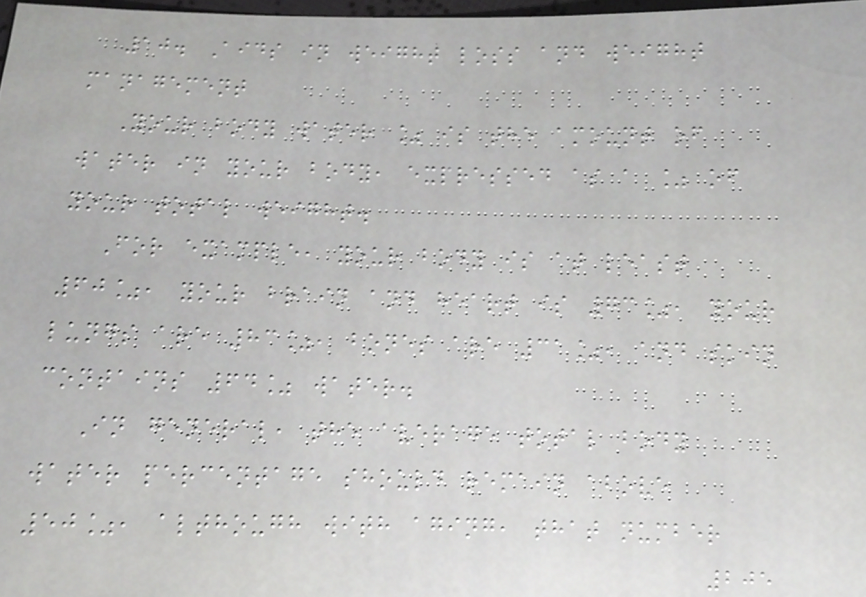10. Aids in weight loss and weight
management
Your body water % is the amount of
water in your body, expressed as a % of
your total weight.
For example, your body is at least
60%, your brain and heart is 73%, your
lungs are 83%, bones are 31%, and skin
contains 64% water.
In general, the average total body
water percentage should remain above
50%, although with aging, that number
205
